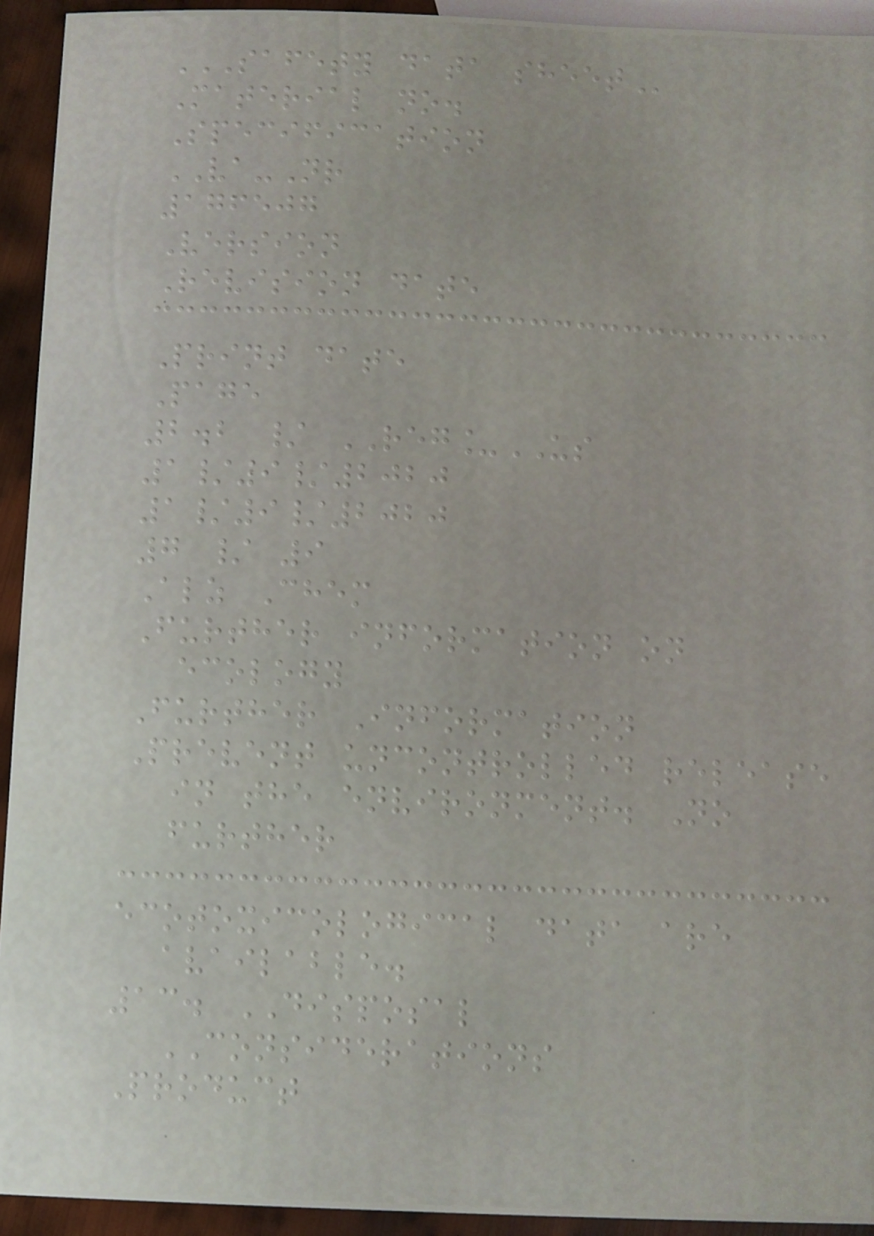SAFETY DATA SHEET
Material no.
Specification
VA-Nr
176507
Version
Revision date
Print date
Page
2.2 / REG_US
1/9/2020
1/9/2020
7 / 9
Alz Chem
Further information on
ecology
Further Information
Prevent uncontrolled release
in the environment. No
further
ecotoxicological data are
available.
13. DISPOSAL
CONSIDERATIONS
Product
